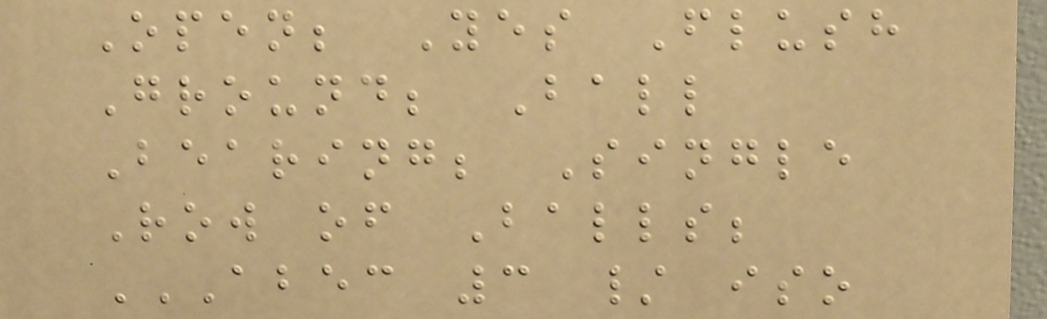Open; Yes Flush
Ground; Ball
Bearing; Single
Row of Balls;
ABEC 3 / ISO
